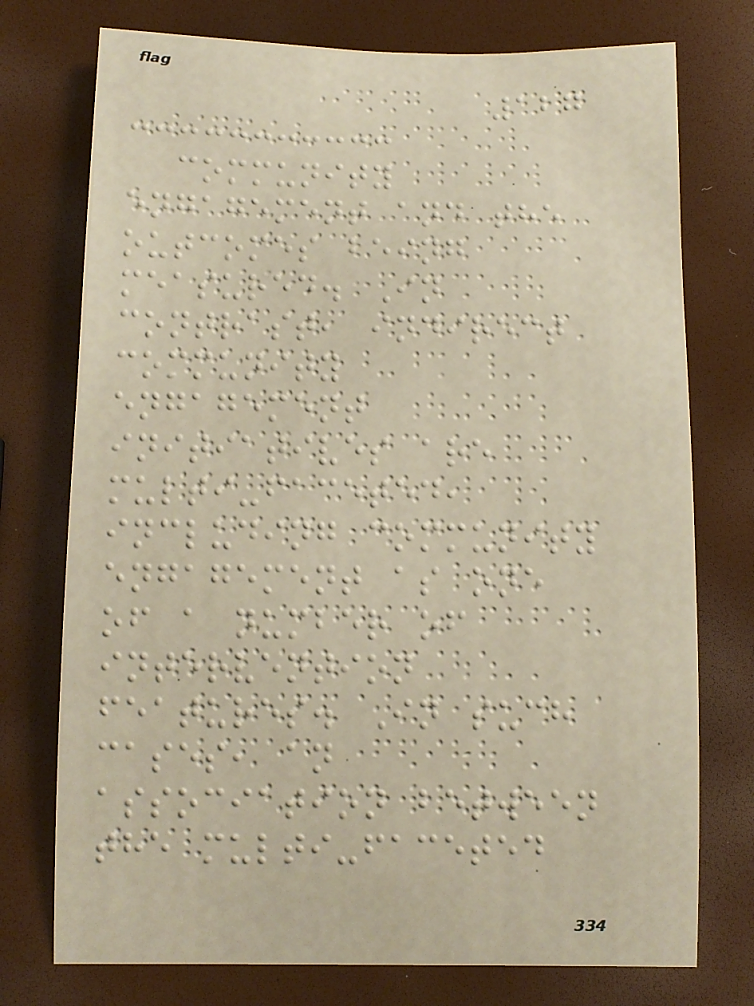127
community
engagement and the
outcomes being
measured. In
contrast, indirect
community
engagement
initiatives are
multi-faceted,
including community
engagement as one
of a number of
intervention
features. In such
cases, an
association between
the multi-faceted
